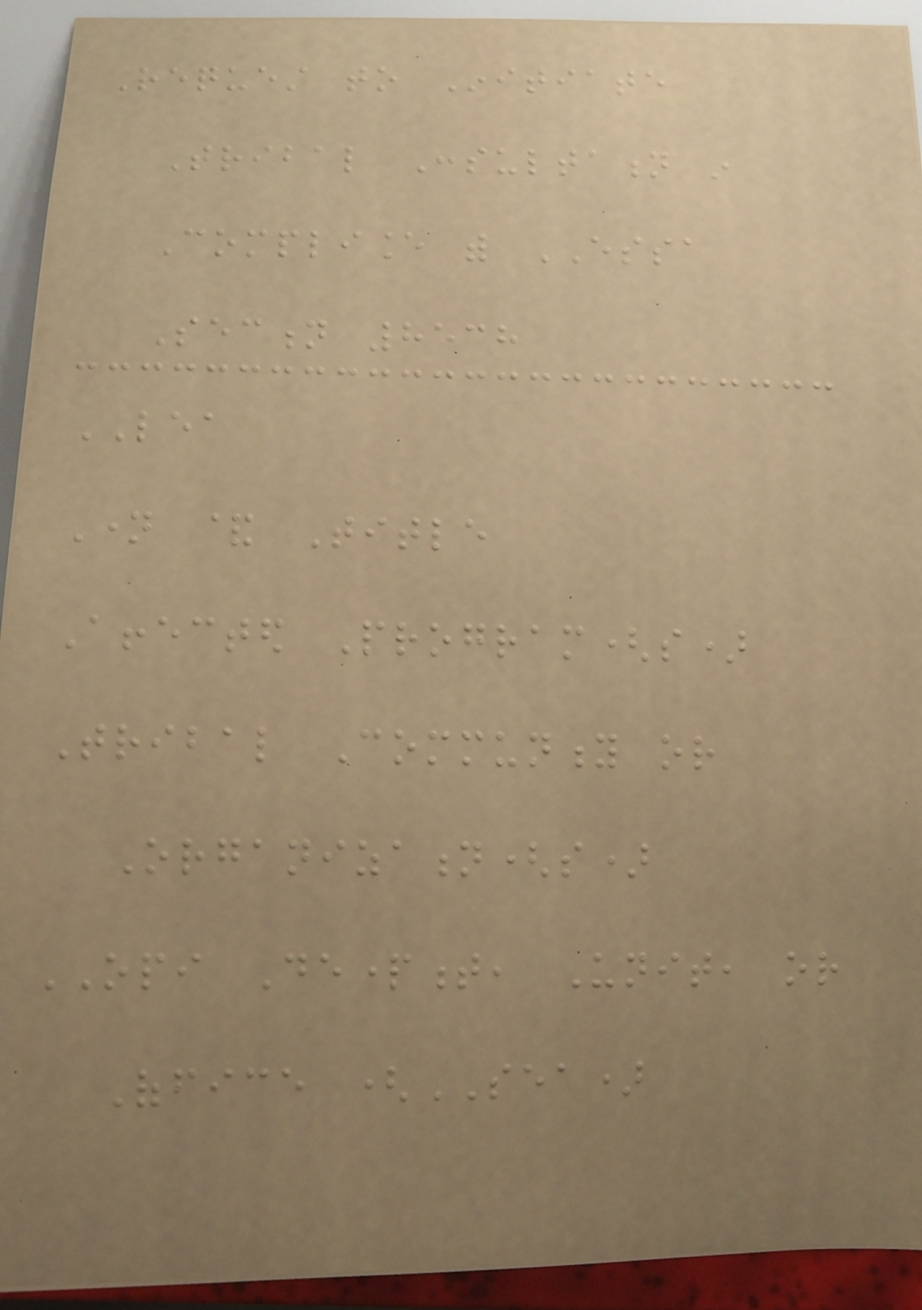Request to Initiate
Tribal Consultation in
Compliance with ESSA
Section 8538
LEA
Name & Title
Affected Program(s)
Tribal Community or
Organization(s)
OPI Department, Unit, or
Office (SEA)
